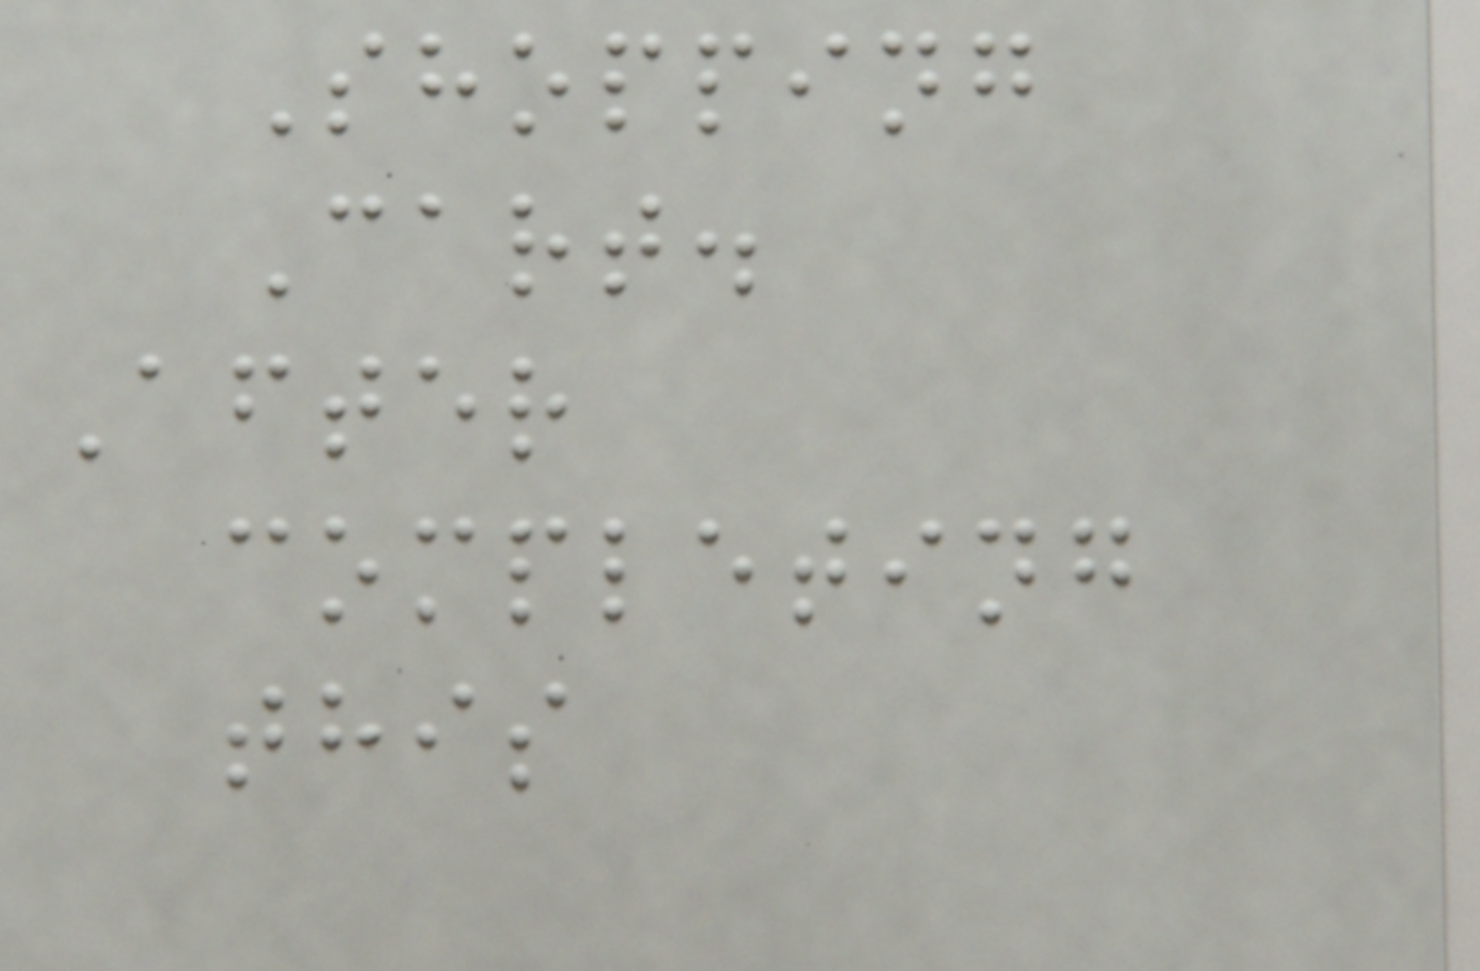Shopping
Cart.
After
completing
this
